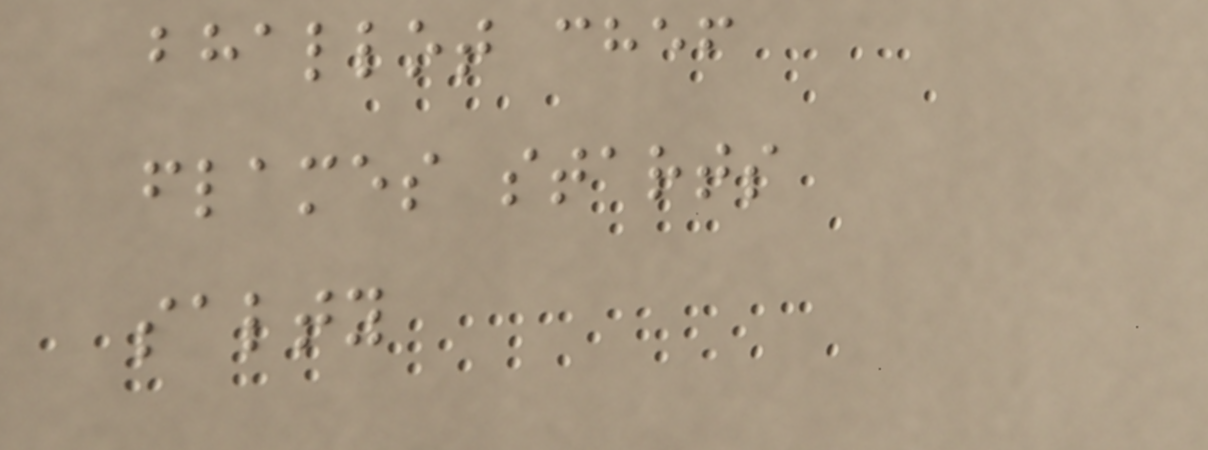bhallot chef
flames starts
salty
